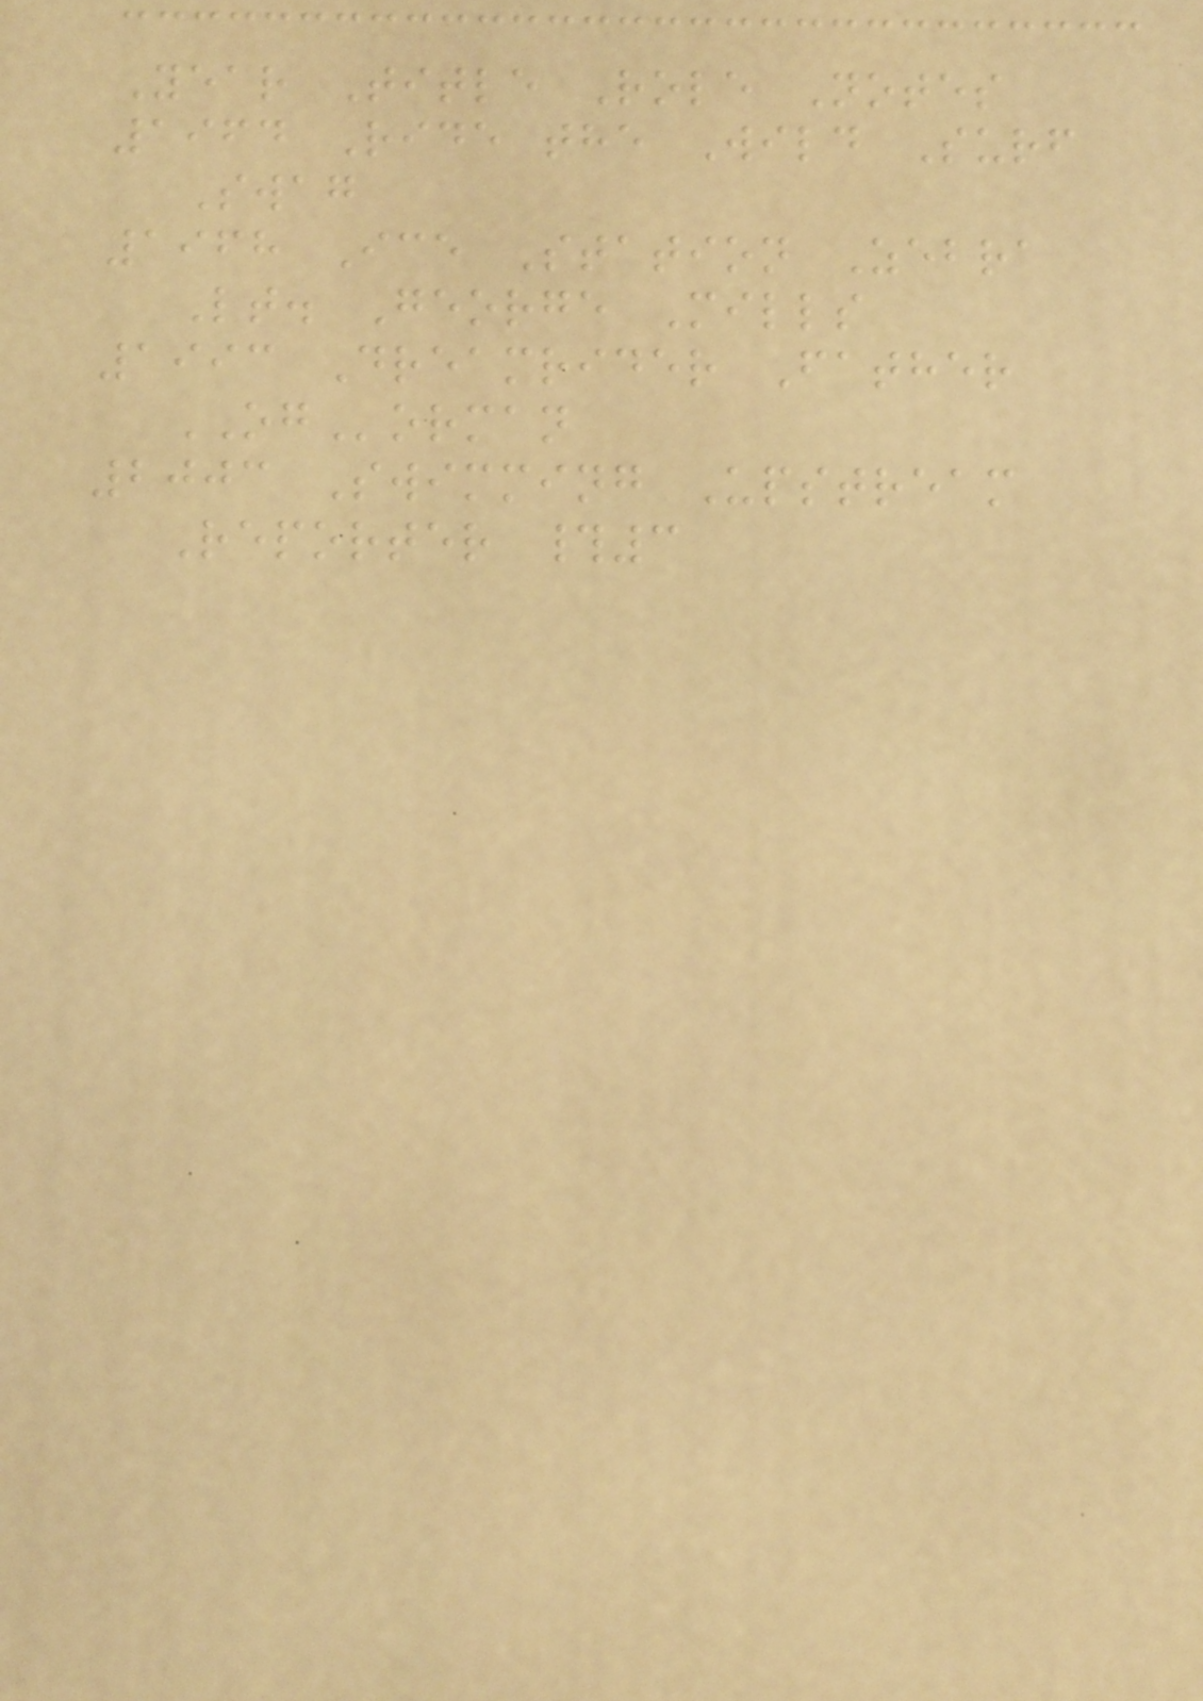Year Title Role Notes
1964 Ride the Wild Surf
Swag
1968 Ice Station Zebra
Lt. George Mills
1993 Dreamrider Father
OGorman
2003 Swimming Upstream
Reporter #3
